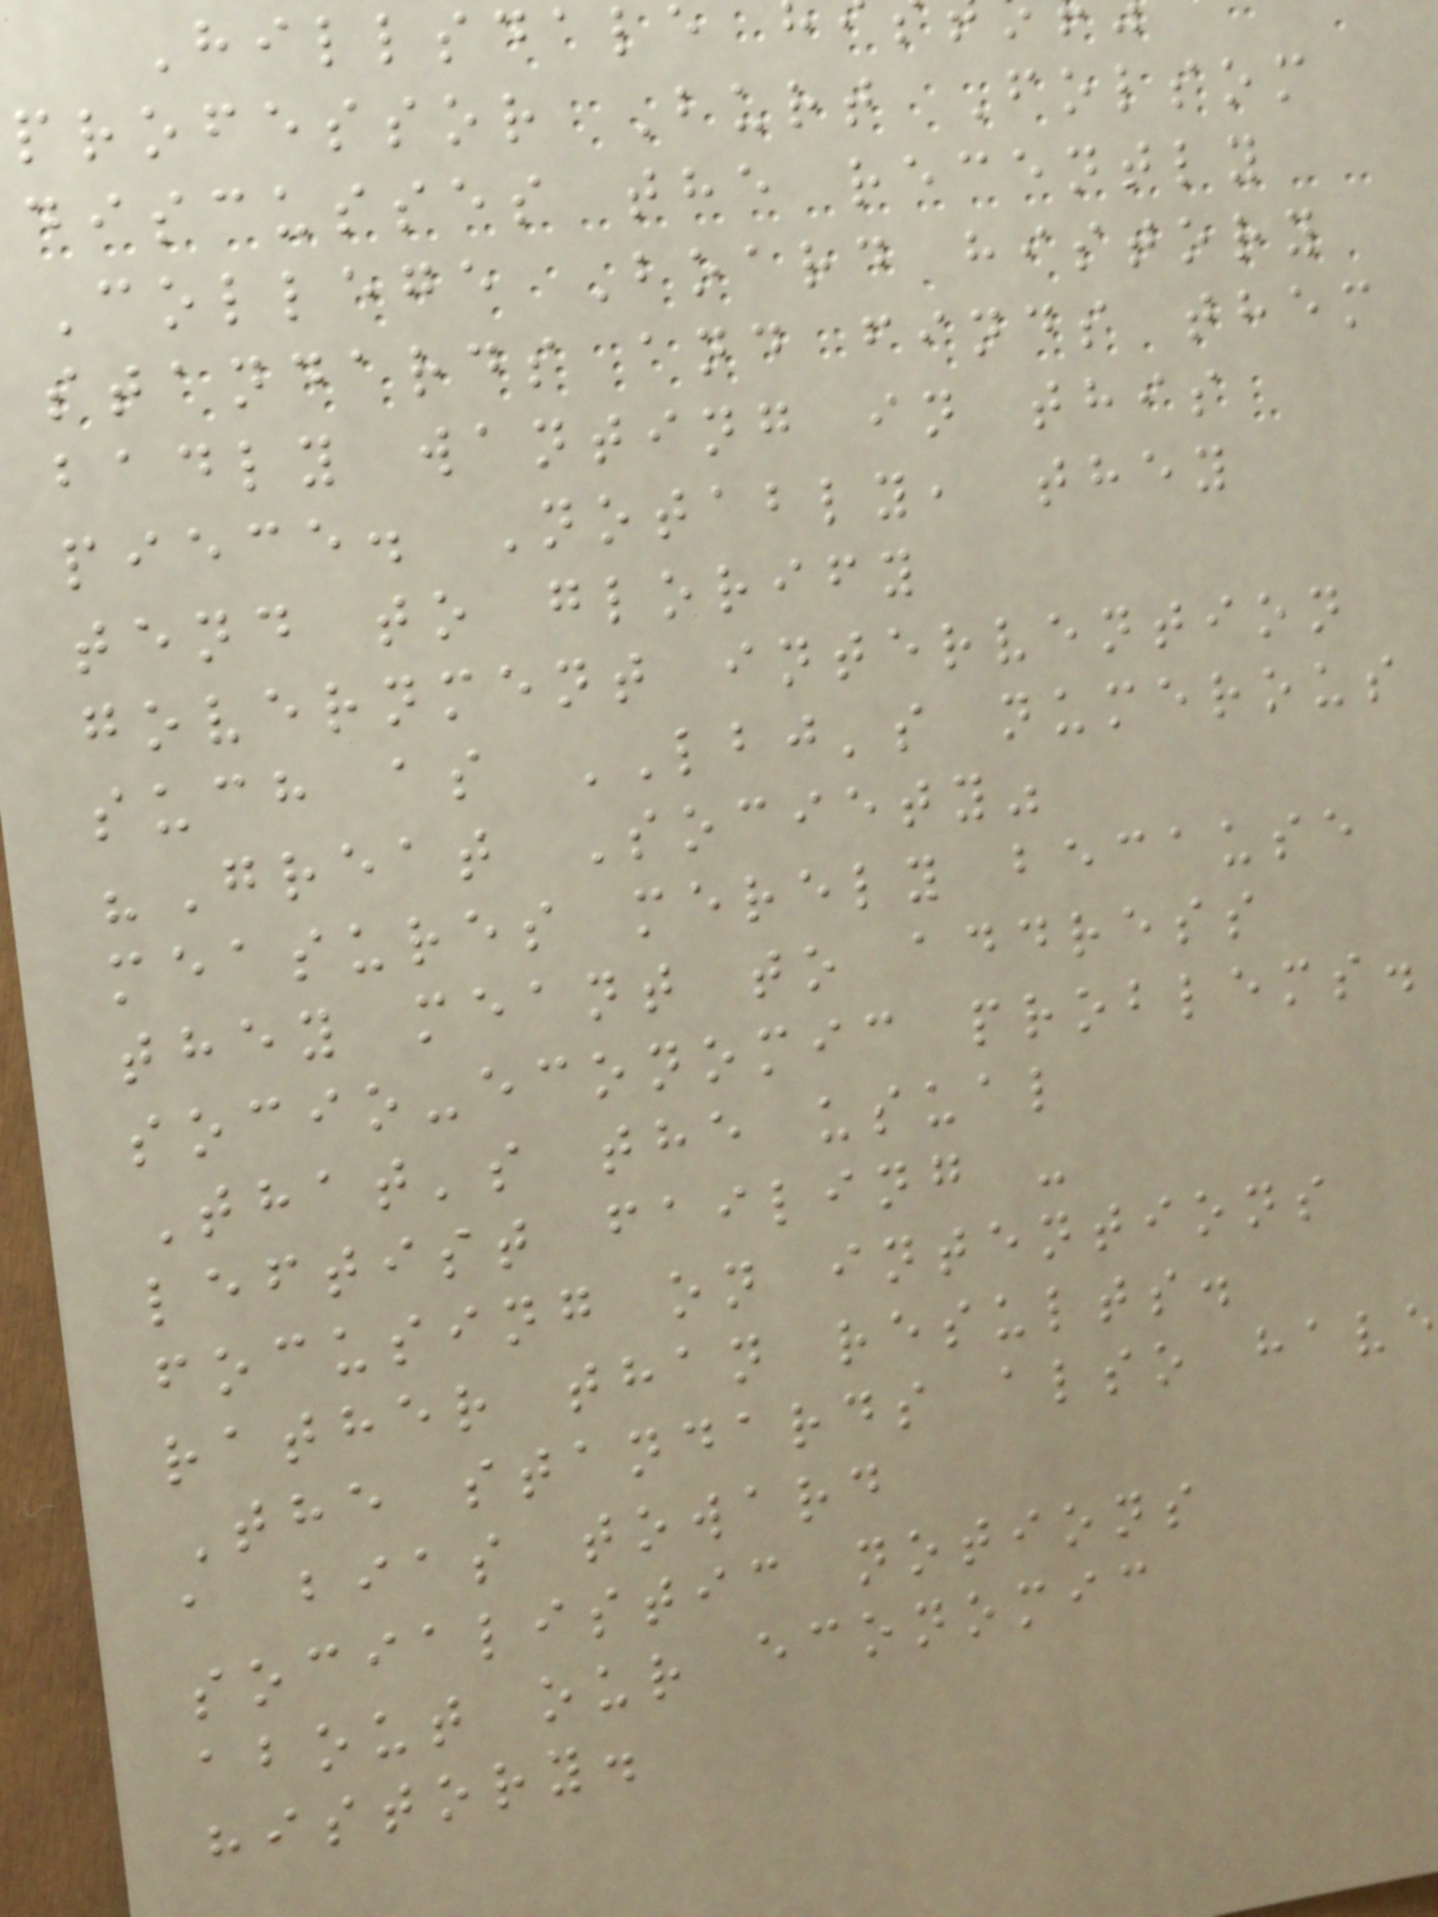Hillsdale
professor Burt Folsom
discusses the recently
College Board history
standards and finds them
badly wanting in this
piece. Notably, they
tend to glorify
government intervention
such as LBJ's numerous
"Great Society"
measures merely because
they meant to address
socio-economic problems.
That's the usual
leftist failing -
focusing on intentions
rather than results.
The standards also have
a bias toward
socialistic notions
about our economic
history.
